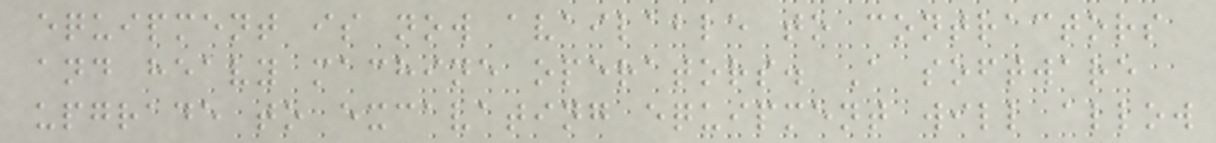equipment is now available to contractors
and heavy machine operators. A software
upgrade to excavating equipment will allow
